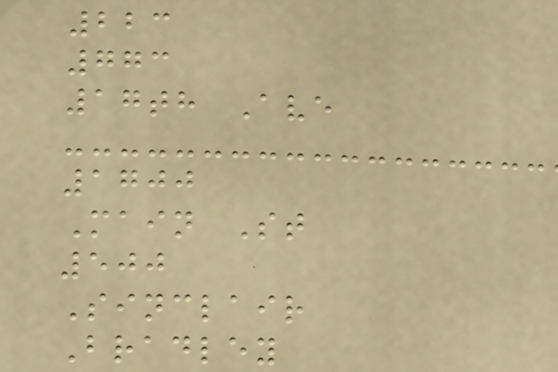223
773
17th Ave
1700
Main St
500
Sinclair
Bradley
